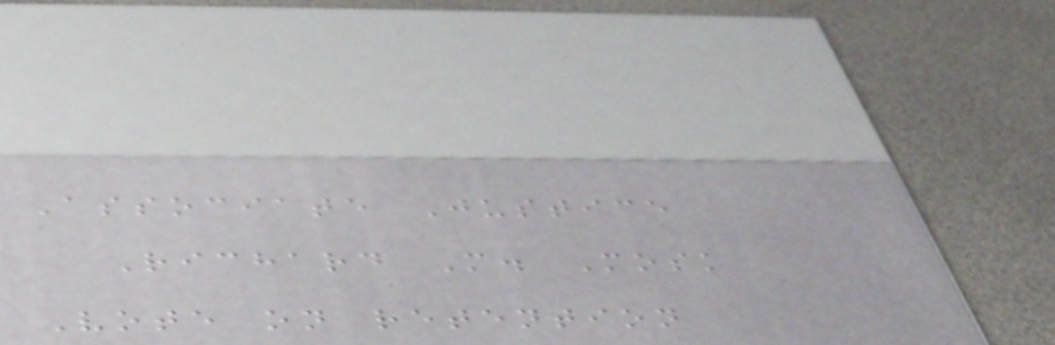Associate Justice
Richard M. Mosk
Vote on retention
